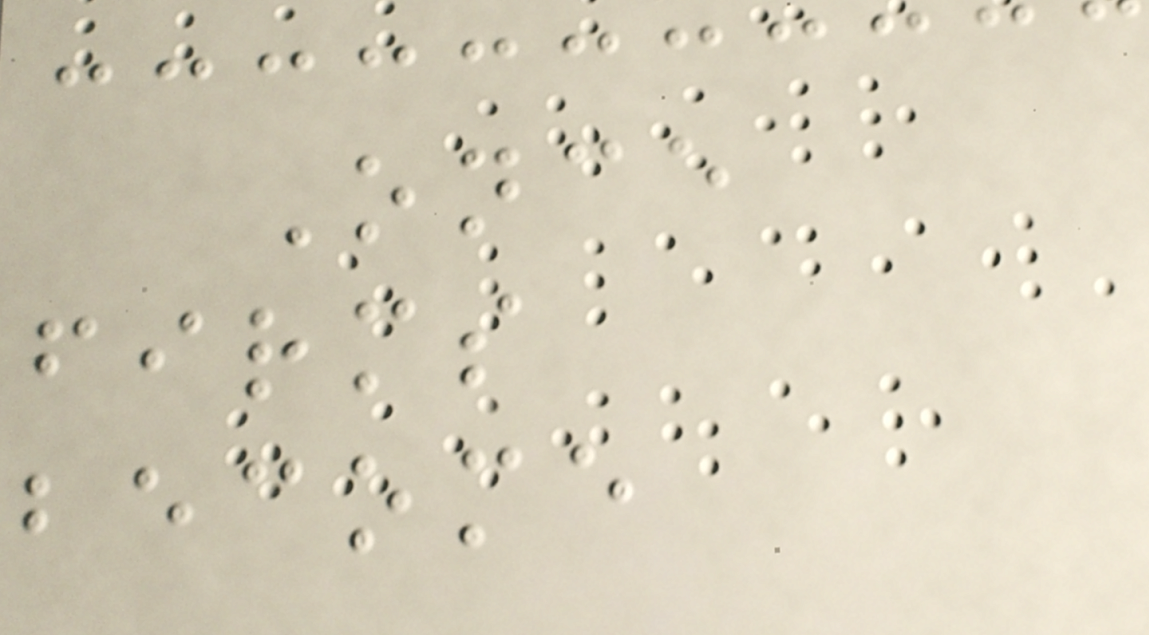Once
firms
become
